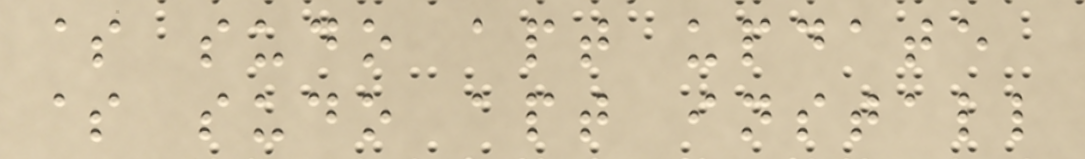$ sudo apt update
$ sudo apt install
